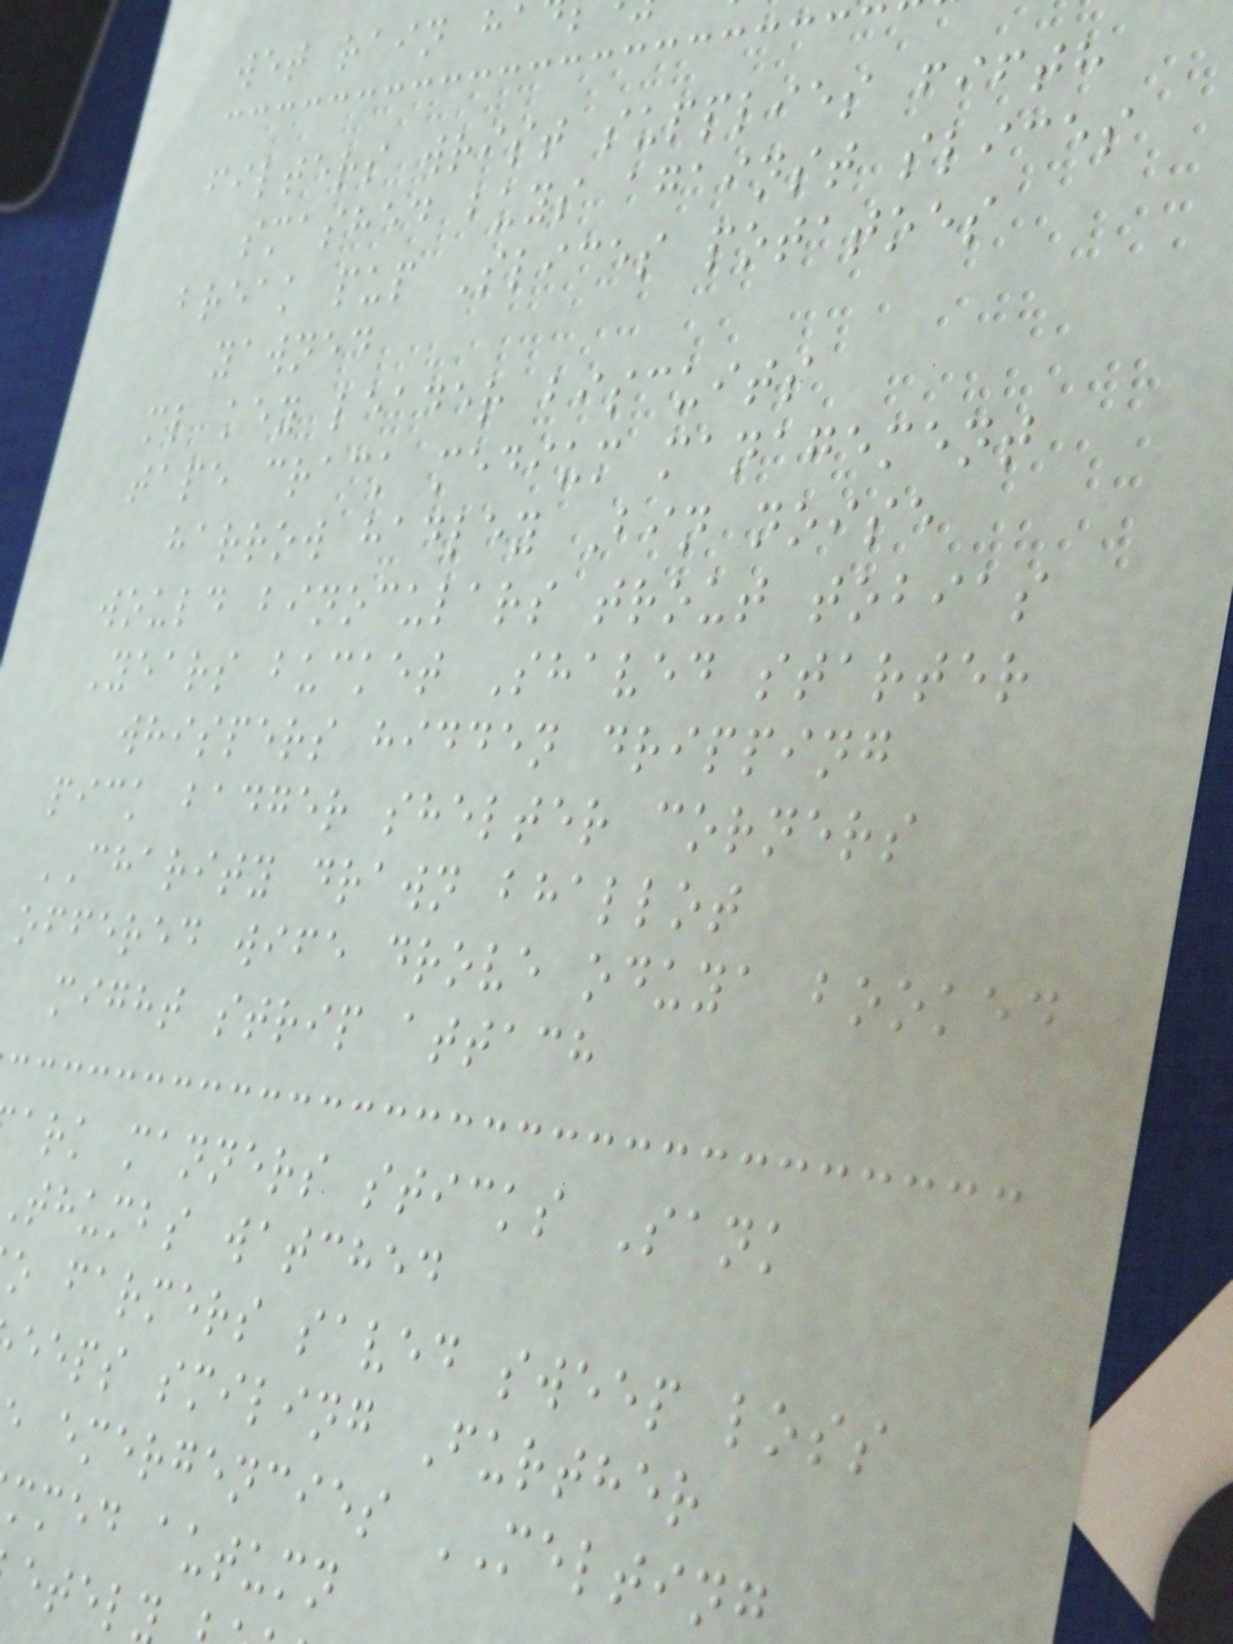wet rain ha
filters wrist supplies fifth
smashed buys against slices
break pup Slices potatoes
yawned
ml key leader biscuits
tape crack medium management
harrow hadley Bin noise
would binoculars trout tobias
Years bucket Shaved starter
whispers hidden dripping
pick badger shelter corners
CHARITY drawn bhallot
offered wife drove oduya booked
might strip attach
ark manners sticks Sank
thumbs watched
o farmers saved sweep loss
eeps smiling Further
emergencies MELTING
mmed autumn
